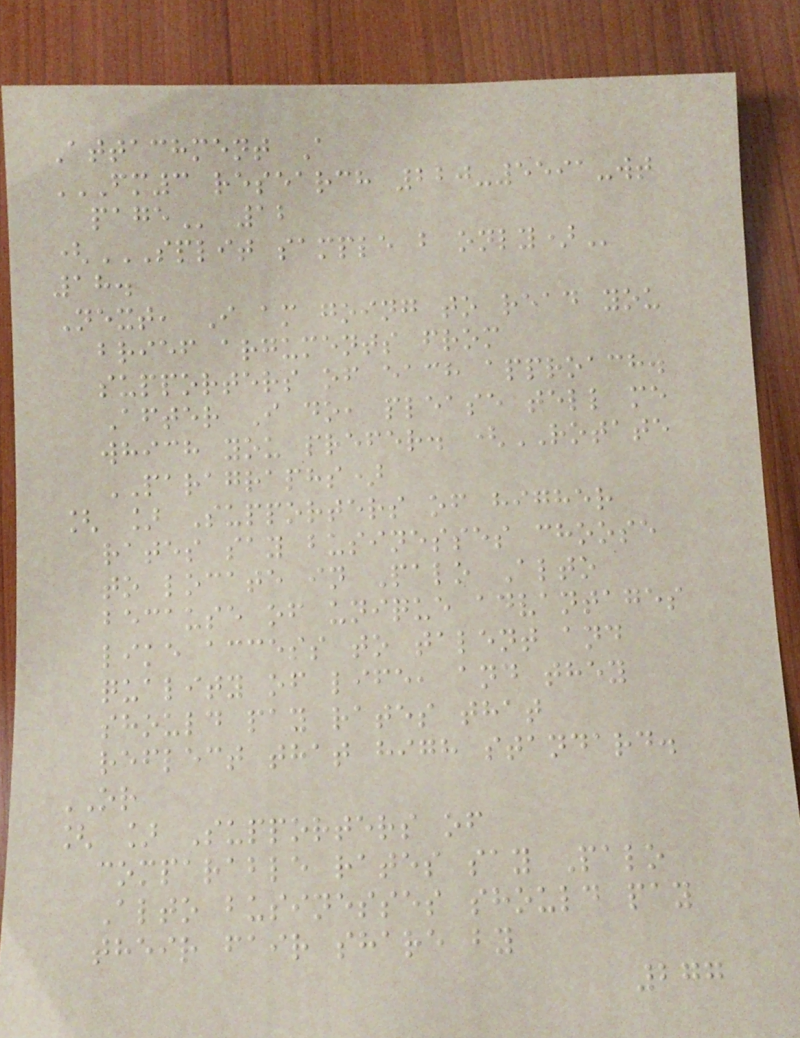Attachment A
FM3 RESEARCH 220-5591-WT
PAGE 12
(SPLIT SAMPLE B ONLY)
18.
Next, I am going to read you
brief arguments from
supporters of each approach.
After I do, please tell me
which you prefer. (ROTATE
PARAGRAPHS)
[ ] Supporters of higher
rates say businesses choose
to locate in Palo Alto
because of unique advantages
like access to talent and
quality of life, and they
should pay rates that
reflect that high standard.
OR
[ ] Supporters of
comparable rates say Palo
Alto businesses should pay
their fair share by
277
